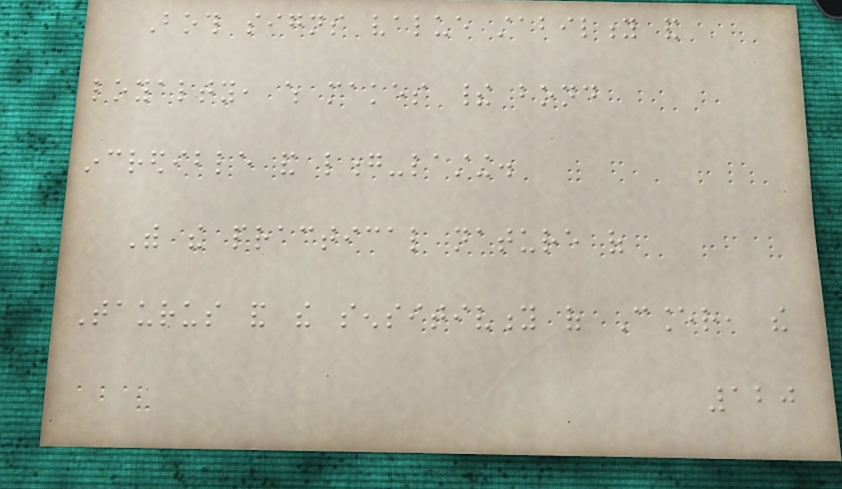Both signs value stability and
loyalty, which makes their bond
incredible and long-lasting.
With the practical nature of
Taurus and the sensitivity of Cancer, the
120
